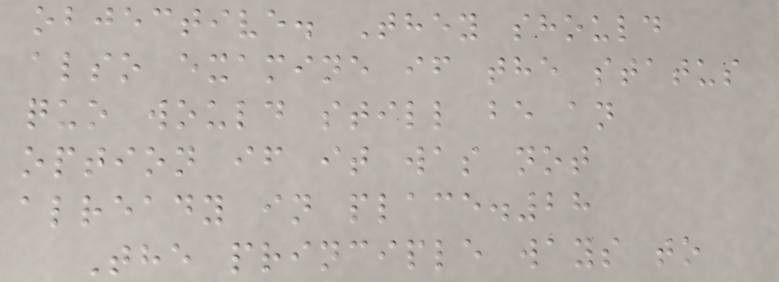objective. They should
also examine if the status
quo would still be an
option if it was not
already in place.28
The principle ways to
